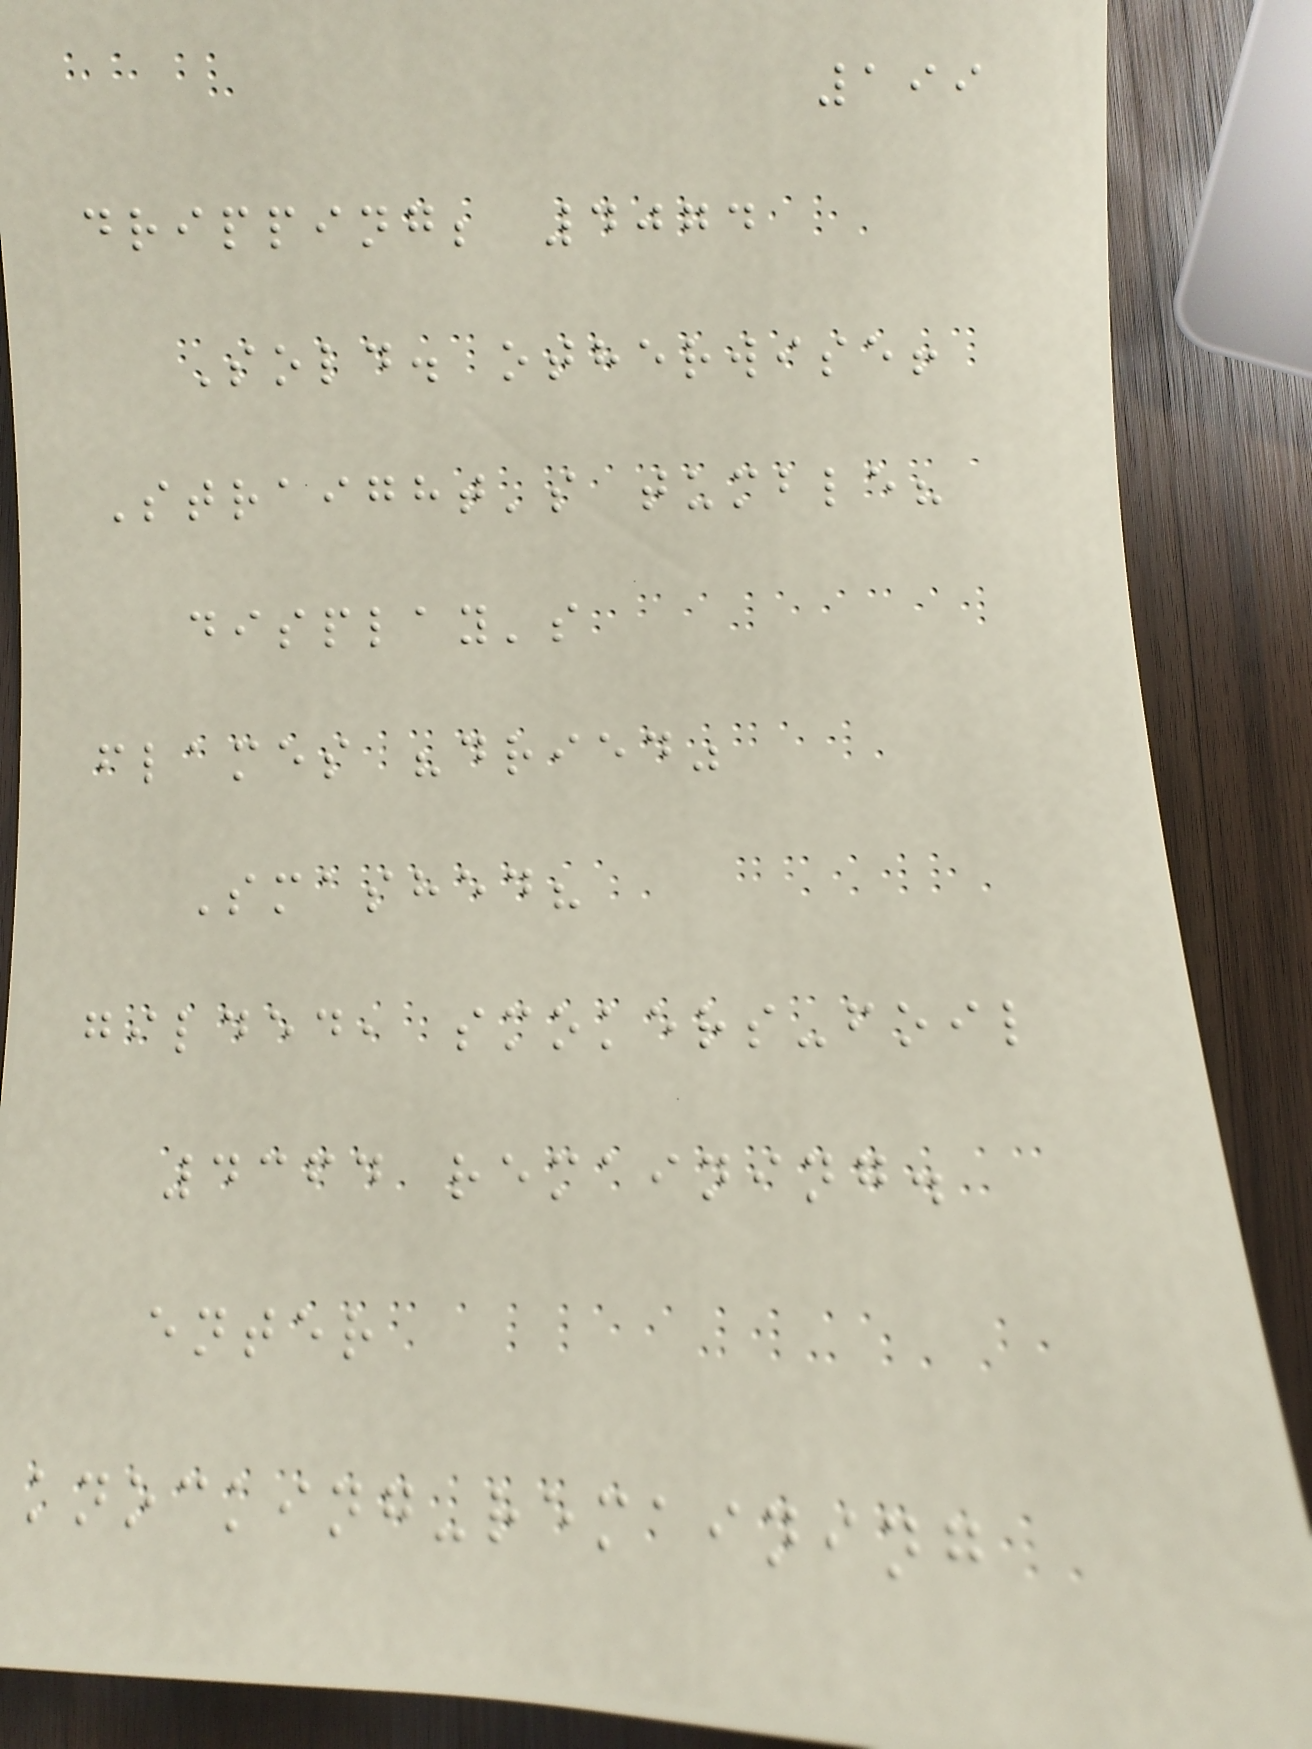199
dripping; 4074
Sold. otherwise!
Straight's tumble?
display's
flames "dried"
Smashed?
gilded, smokers-foil
4364 remaining.
enter
knocking-remaining
